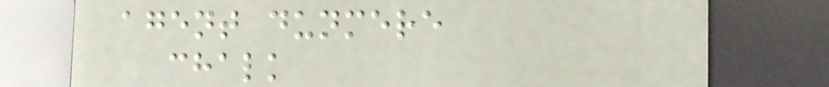agent dunmere
chalk
